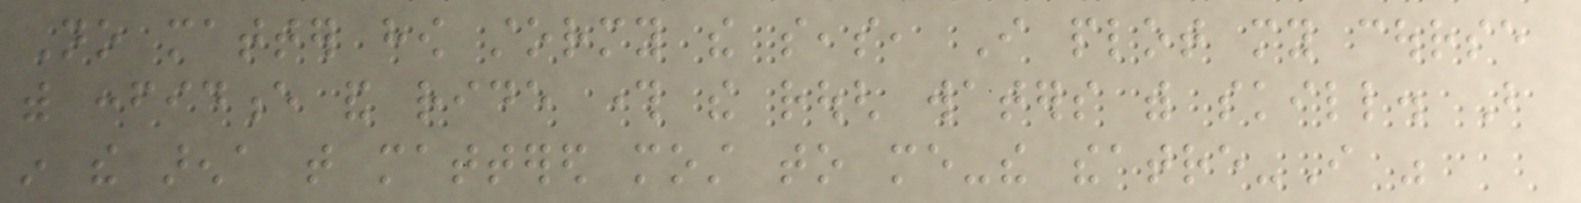No matter how stormy the seas, I plot my course
with confidence and ride through the rough waters with skill. But
in the arena that mattered most to me-the theatre-I was
